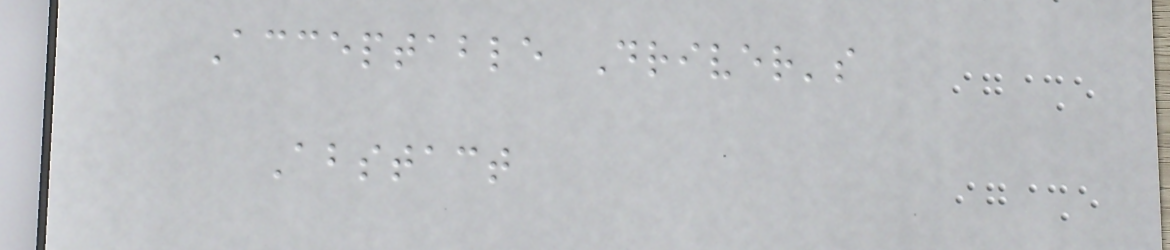Acceptable Driver's
Abstact
